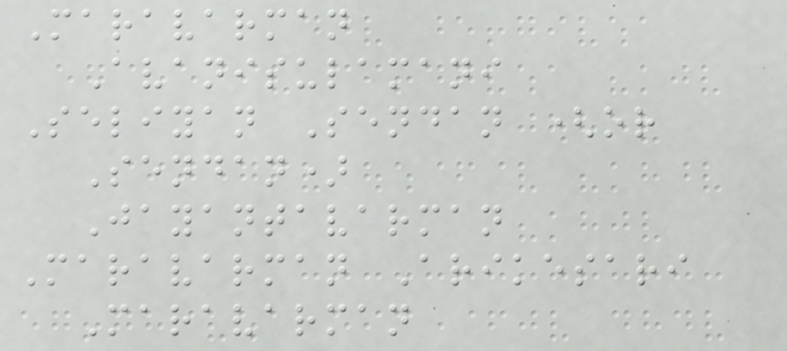Maravarman
Avanisulamani
Seliyan Sendan (or
Sendan)
Jayantavarman
Maravarman Arikesari
Maravarman
